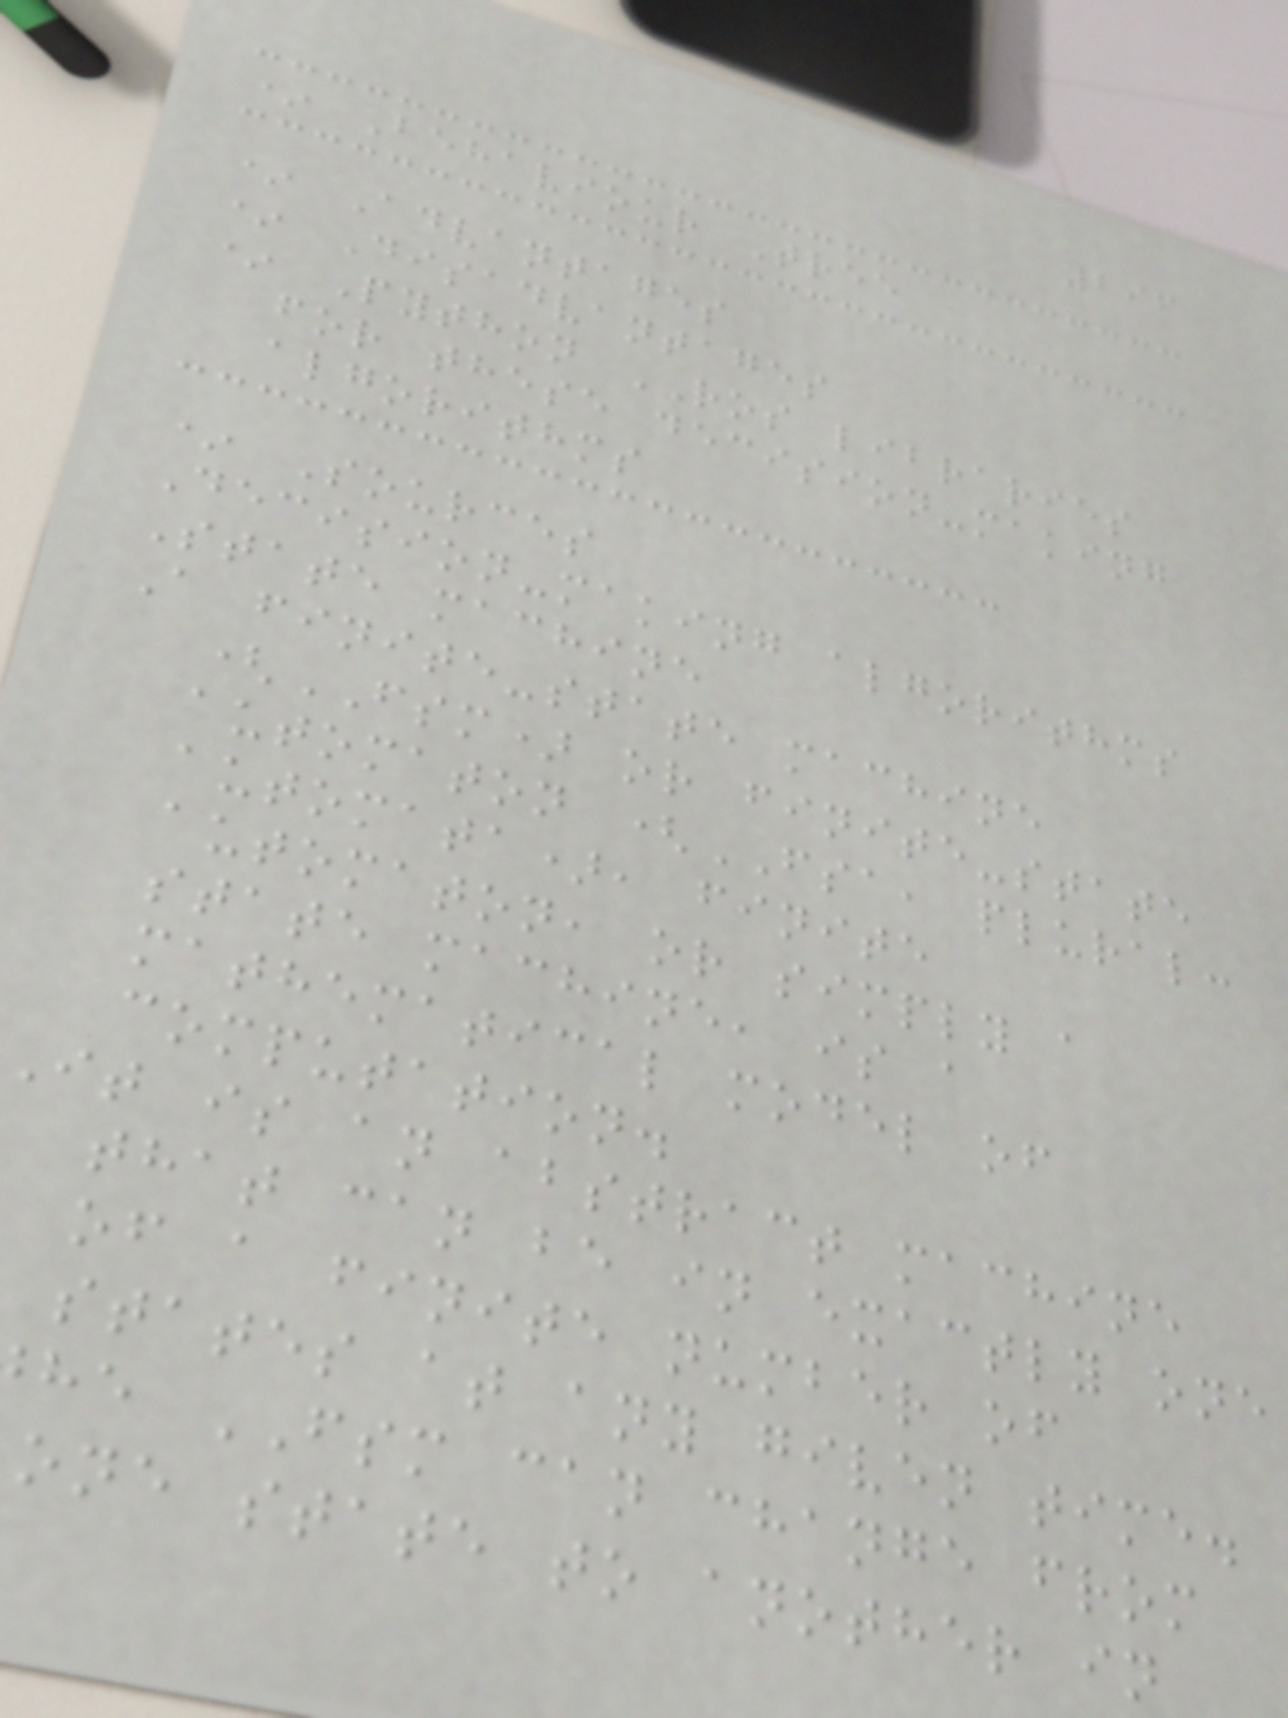296
* Behaviour Tree
* Advantages
* Disadvantages
* Python ROS libraries
for these decision-making
algorithms
* Sources
Decision-making algorithms
State machine
A finite-state machine
(FSM) or finite-state
automaton (FSA, plural:
automata), finite
automaton, or simply a
state machine, is a
mathematical model of
computation.
it is an abstract machine
that can be in exactly one
of a finite number of
states at any given time.
he FSM can change from
one state to another in
